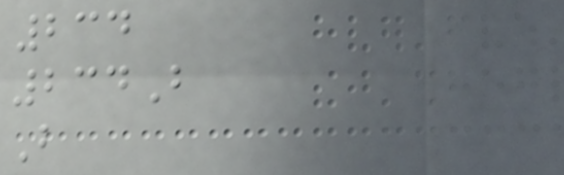234
234B
B
